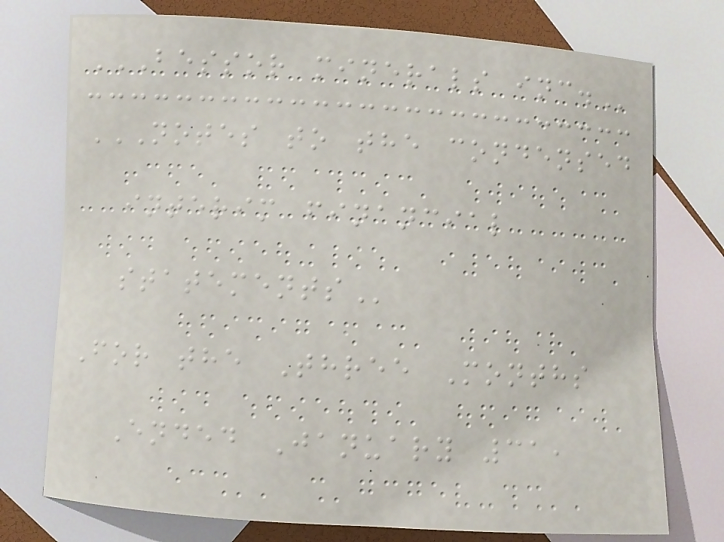BESSOR MINERALS INC.
NOTES TO THE CONDENSED
INTERIM FINANCIAL
STATEMENTS
For the Three Months
Ended January 31,
